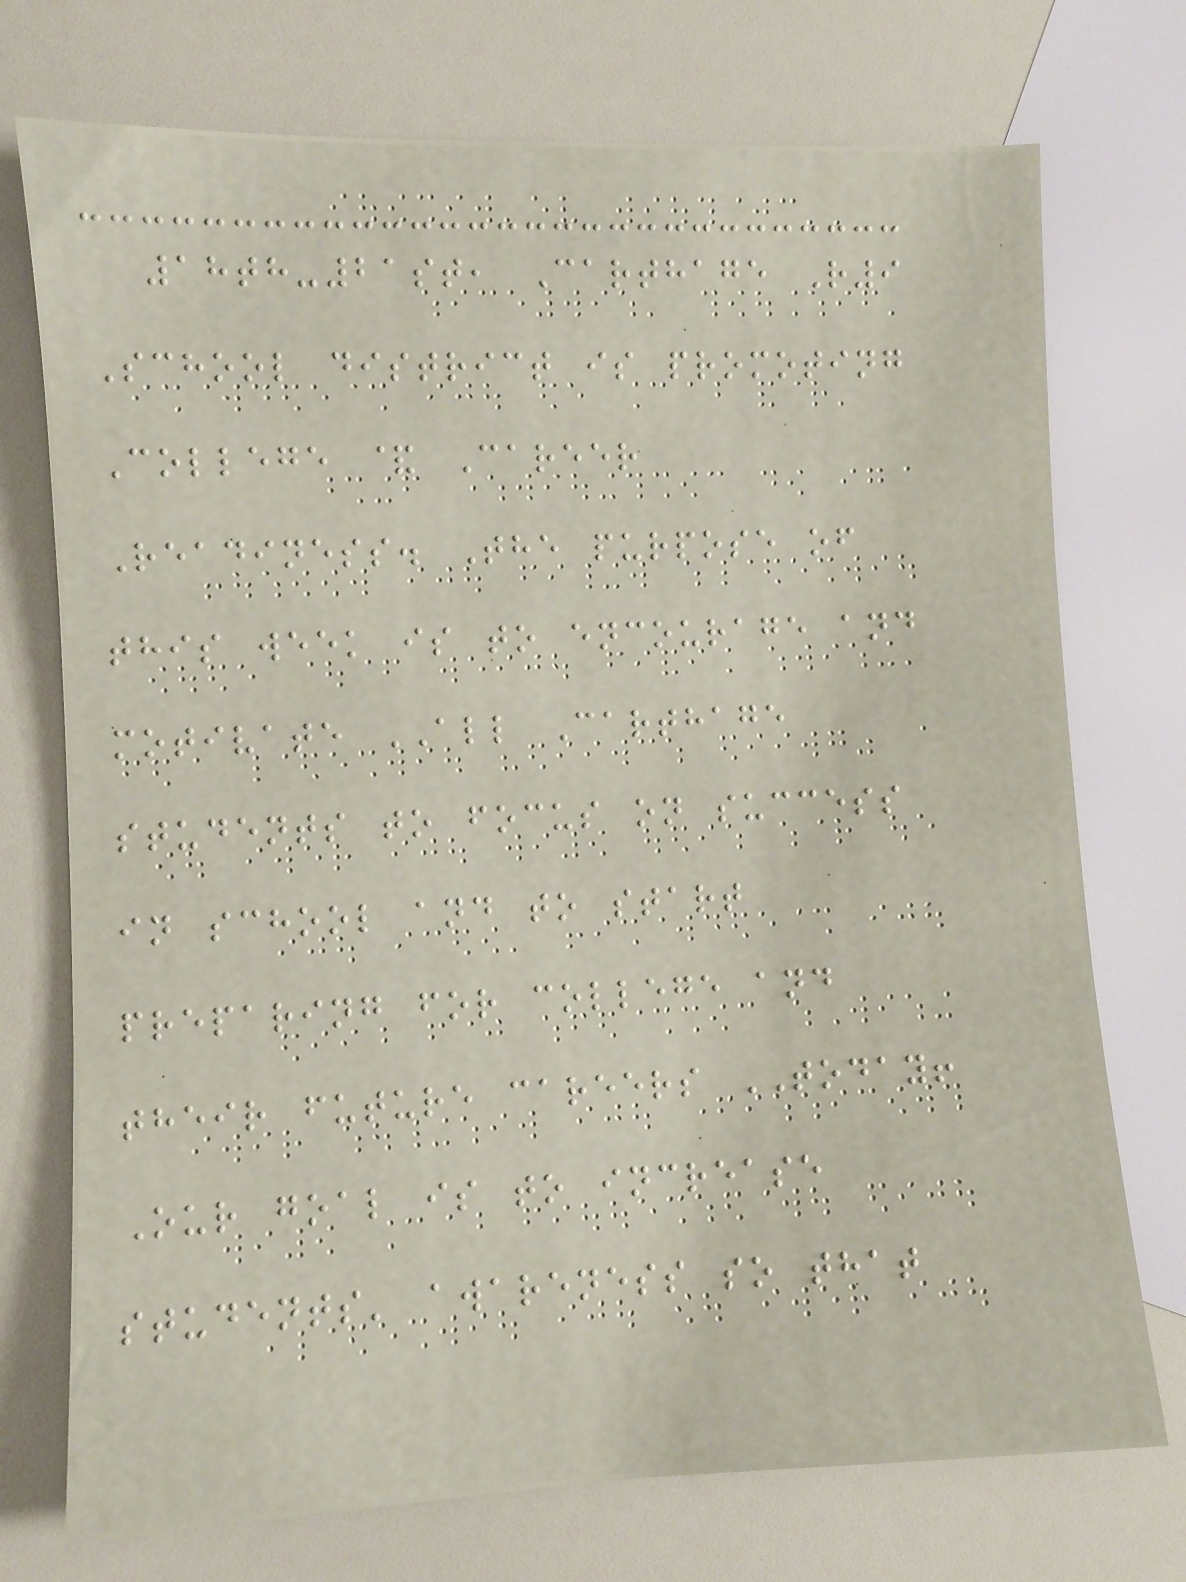18th-21st, Carthage R9
School district is promoting
College & Career
Readiness. The purpose of
this week is to encourage and
motivate ALL Carthage
students to focus on success
in school and to start
preparing for college and
their future careers TODAY!
Our goal is to increase
students' awareness so that
